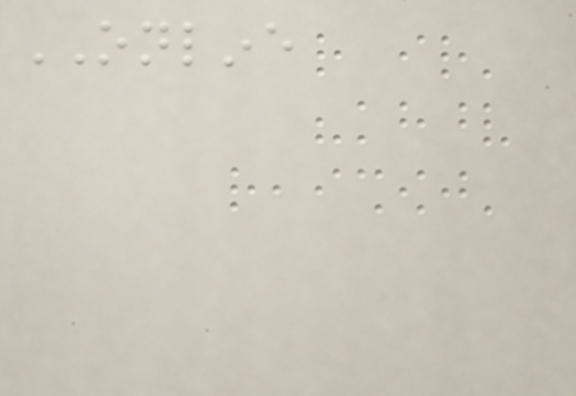ONLINE
